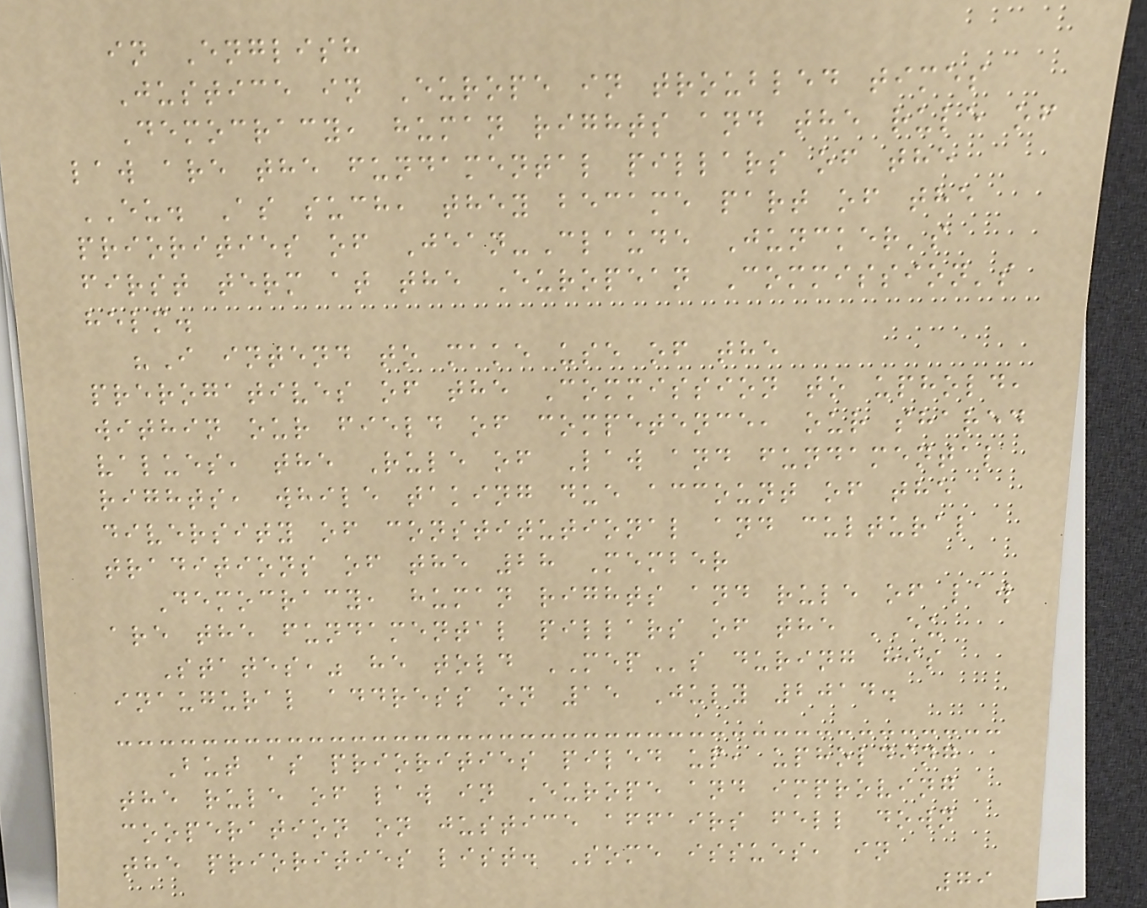in English
Justice in Europe in troubled times
Democracy, human rights and the rule of
law are the fundamental pillars of the
EU. As such, they became part of the
priorities of Jean-Claude Juncker's
first term at the European Commission's
helm.
"I intend to make use of the
prerogatives of the Commission to uphold,
within our field of competence, our shared
values, the Rule of Law and fundamental
rights, while taking due account of the
diversity of constitutional and cultural
traditions of the 28 Member
Democracy, human rights and rule of law
are the fundamental pillars of the EU
States," he told MEPs during his
inaugural address on 15 July 2014.
But as priorities piled up, upholding
the rule of law in Europe and improving
cooperation on justice affairs fell down
the priorities list. Some issues, in
79
